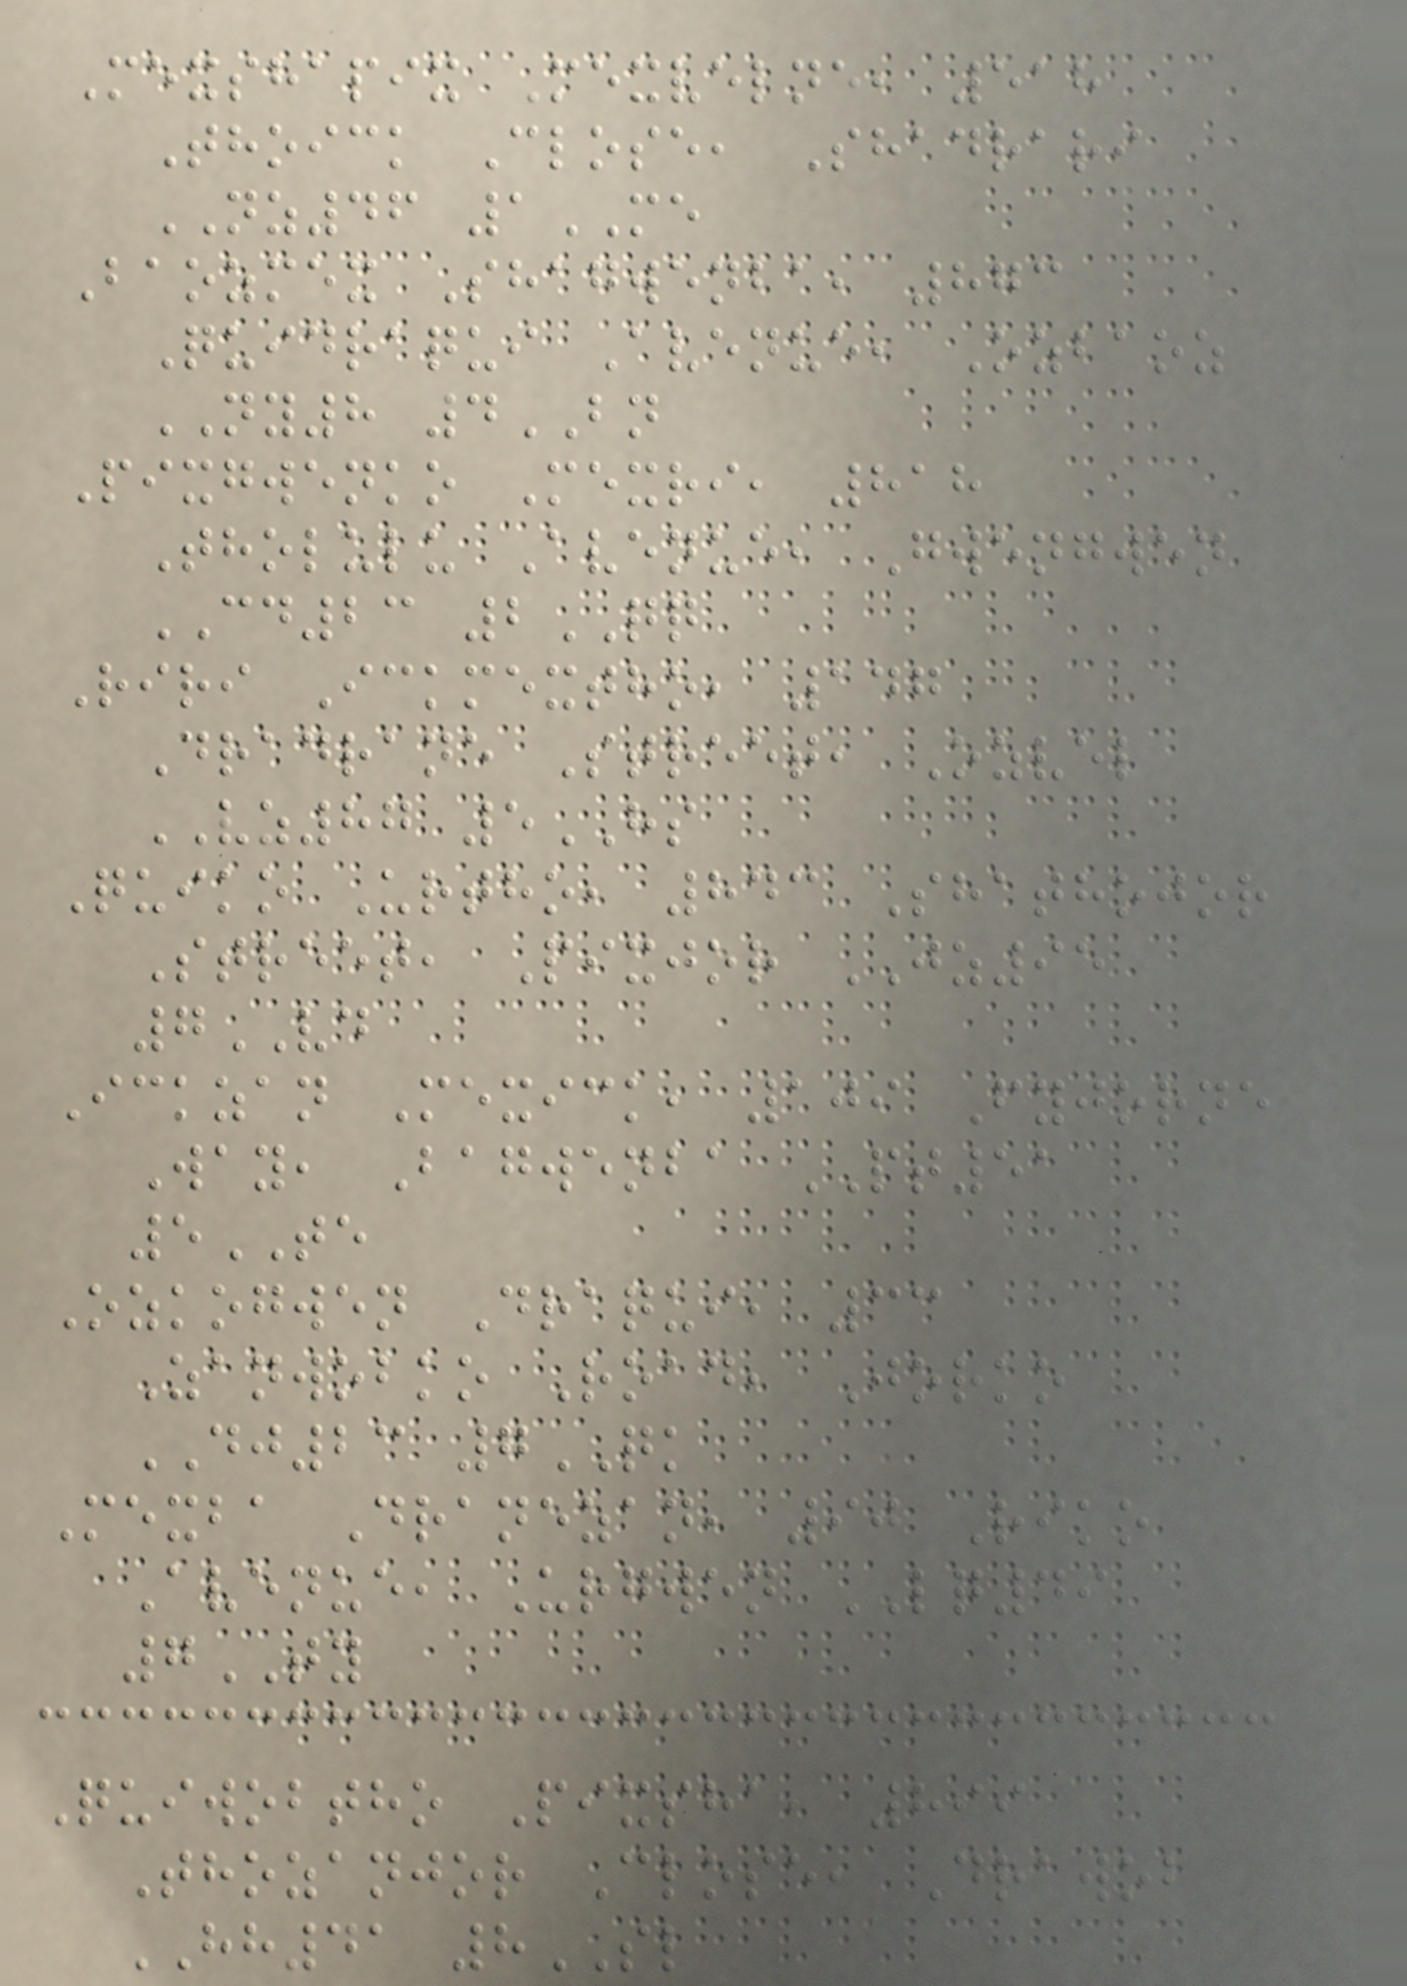Mexshapix Mexvelne, 518
Thoick Close, Shadrari
NZ46 1ME
Baozmex Shagwenba, 873
Quidraqui Avenue, Ozbaoz
NY8 4BN
Pixgwenko Mexri, 818
Tholulu Avenue, Gwengwen
CD23 2QQ
Riri Ickmextho, 147
Dradrane Street, Ozvel
VZ87 5HS
Quiko Urtho, 843 Shathojor
Street, Pixjor JZ95
7VD
Ickzan Mexick, 109 Fyjorne
Way, Bagwenba PT51
5TE
Ozkogwen Draqui, 33
Zanwobko Road, Jorko
DJ23 7QK
Mexba Dranezan, 90 Riko
Avenue, Urgwen LQ49
7TY
Quiwobtho Pixsha, 899
Thozanjor Close, Drawob
HH41 8SL
